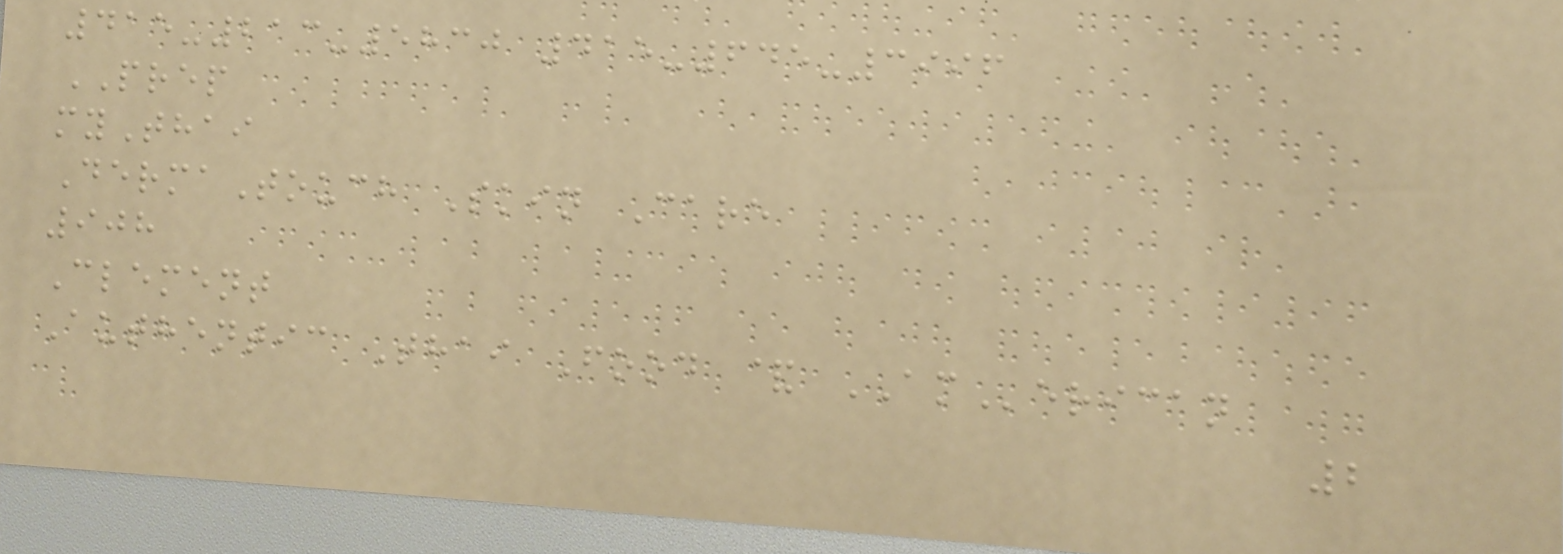415-213-5830 415-645-3996
PREP
myThai
DermaTouch Skin Care
908
Clement
Authentic Thai Food & AMerican
2
